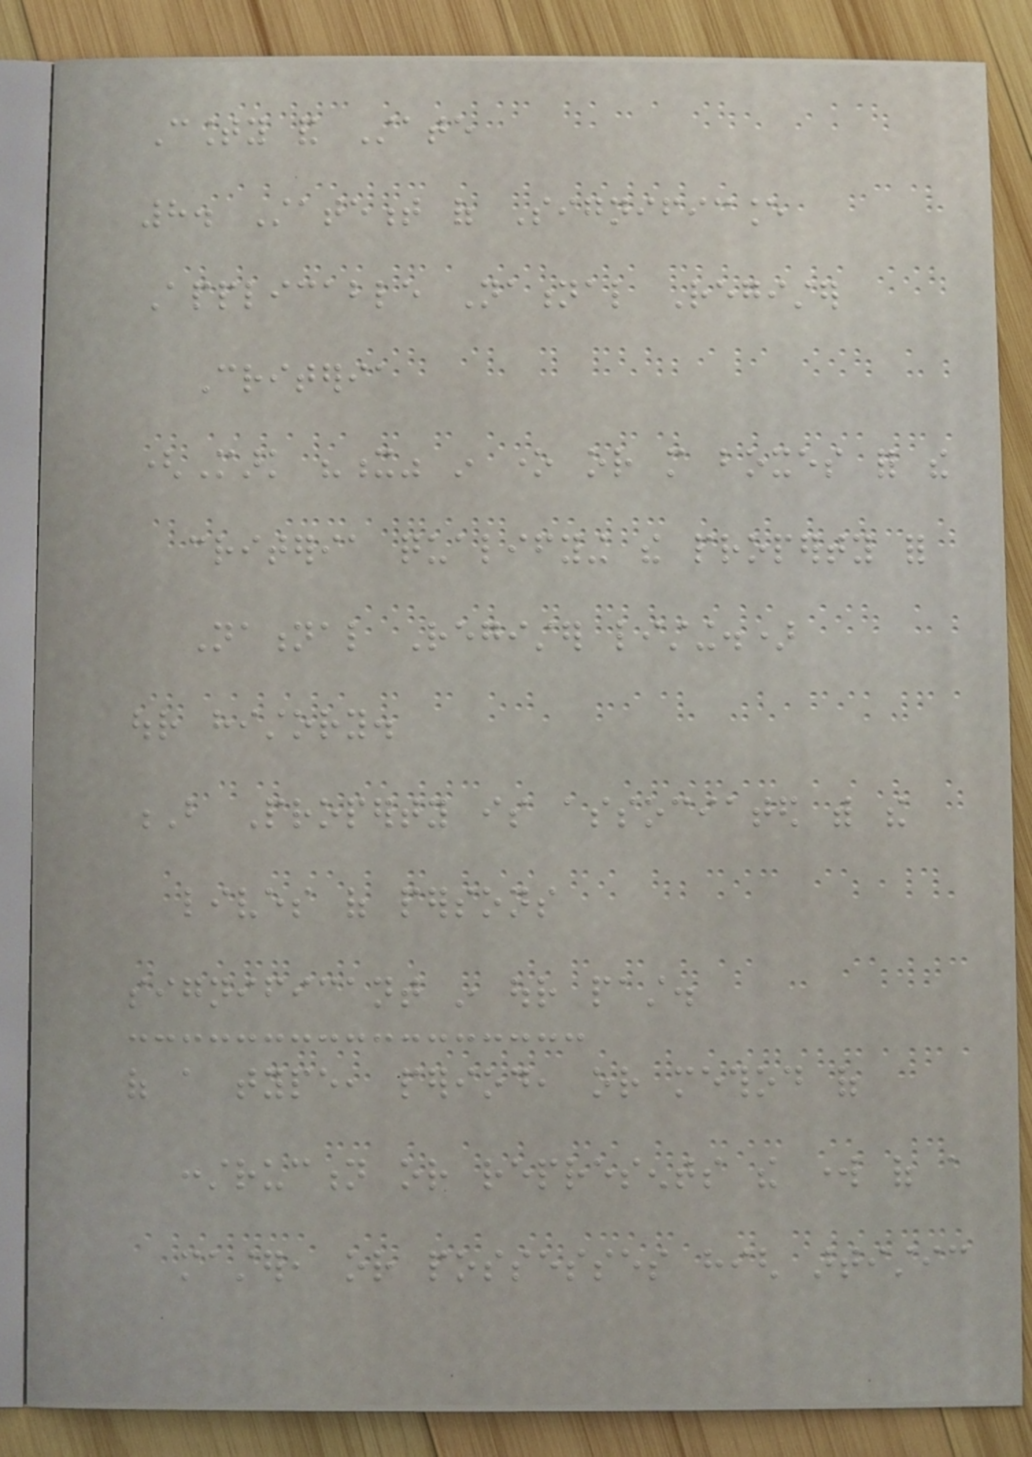County and State
8. Statement of Significance
Applicable National Register
Criteria
(Mark "x" in one or more boxes for the
criteria qualifying the property for
National Register listing.)
our history.
B Property is associated with the
lives of persons
significant in our past.
of a type, period, or method of
construction or represents the work of a
master, or possesses high artistic
